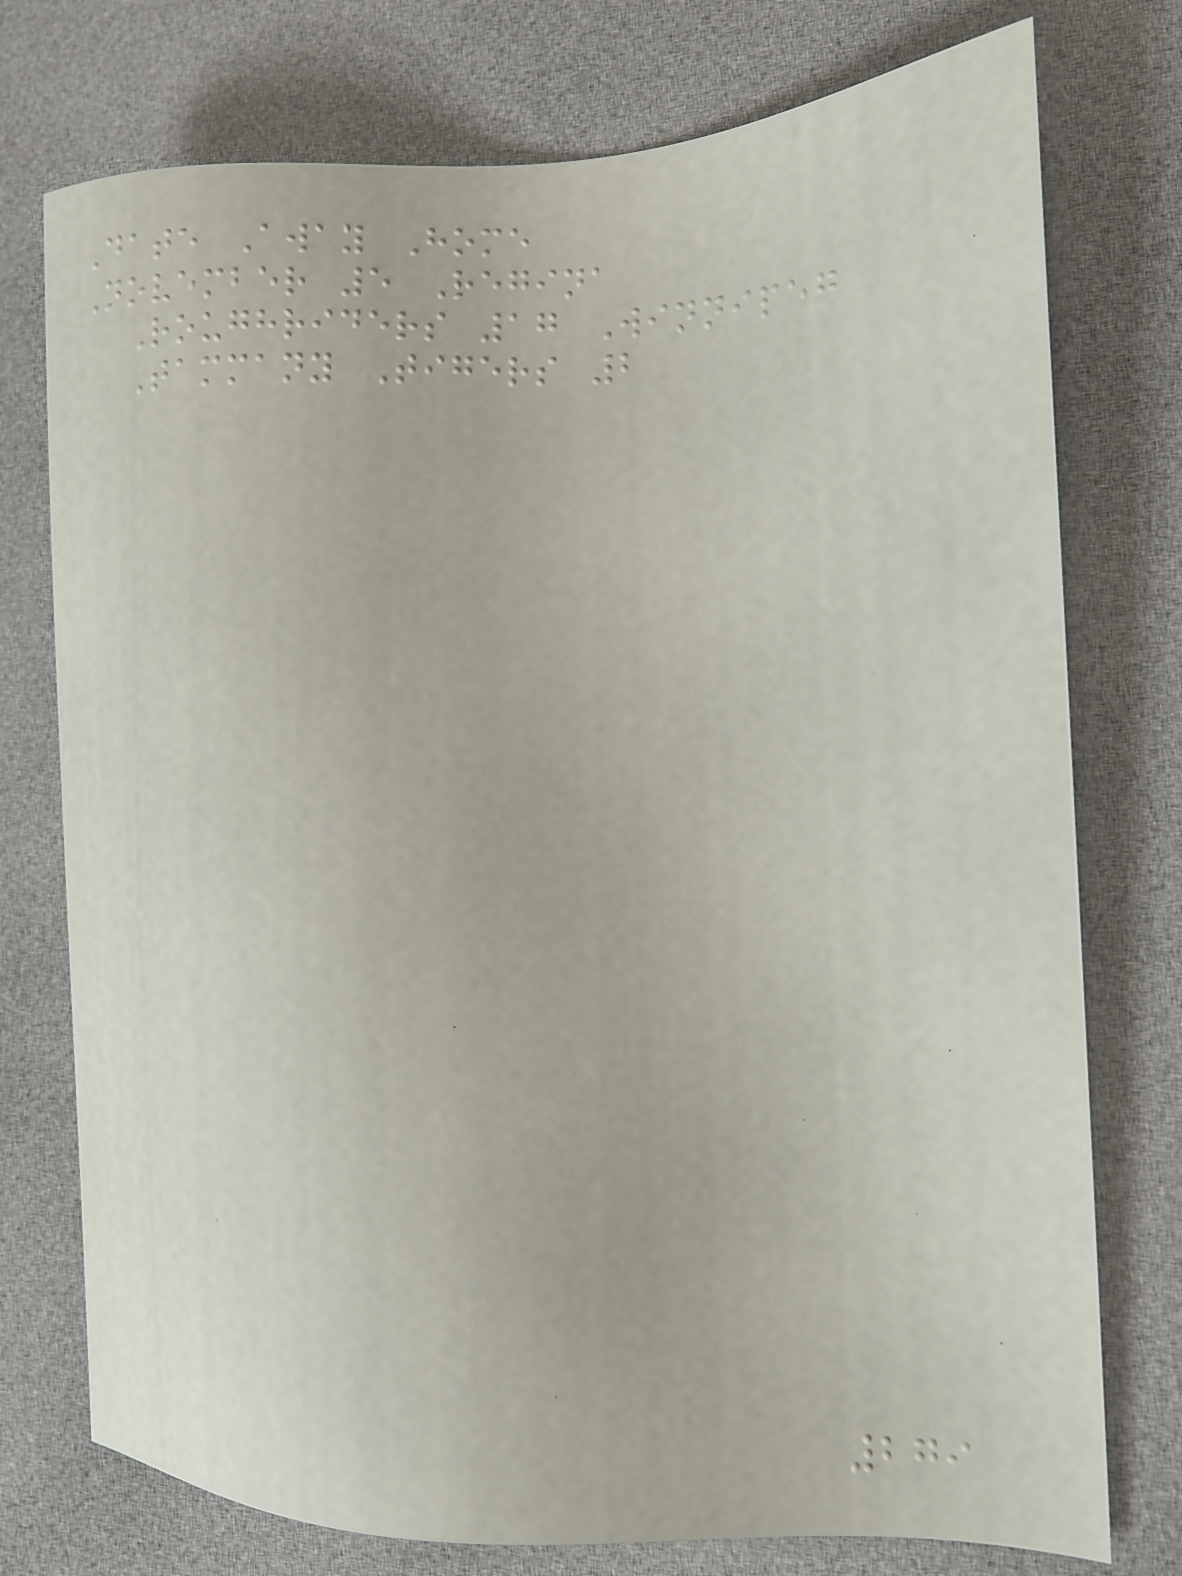Date Away Home
November 5 Regina
Roughriders 17 Winnipeg
Tammany Tigers 2
279
